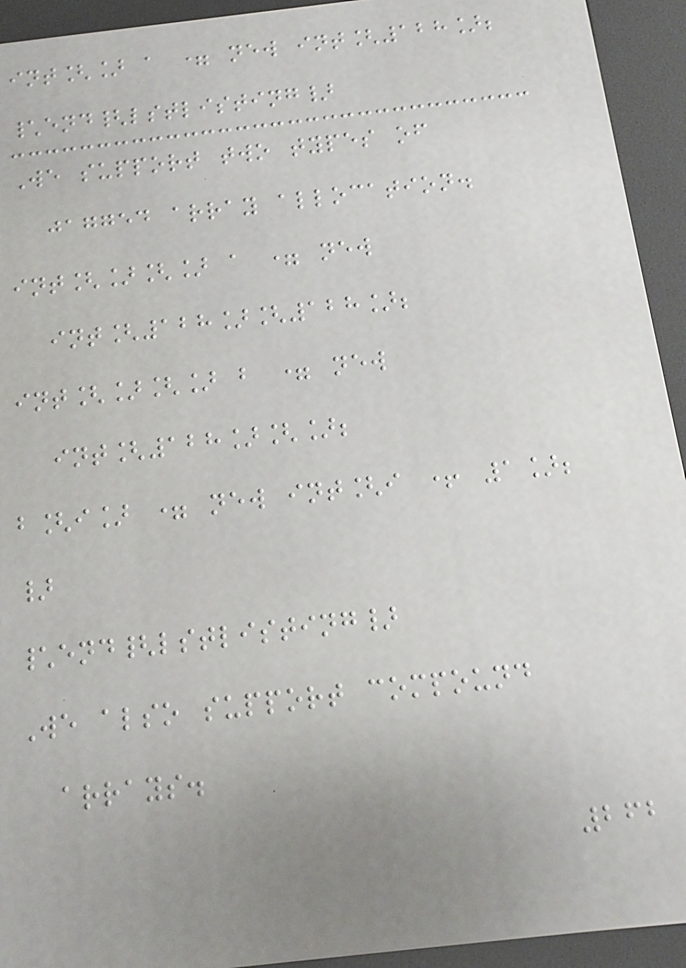int[] a = new int[128];
\end{lstlisting}
We support two types of
jagged array allocation.
int[][] a = new
int[128][128];
int[][] b = new
int[128][];
b[i] = new int[i + 1];
}
\end{lstlisting}
We also support compound
arrays.
262
